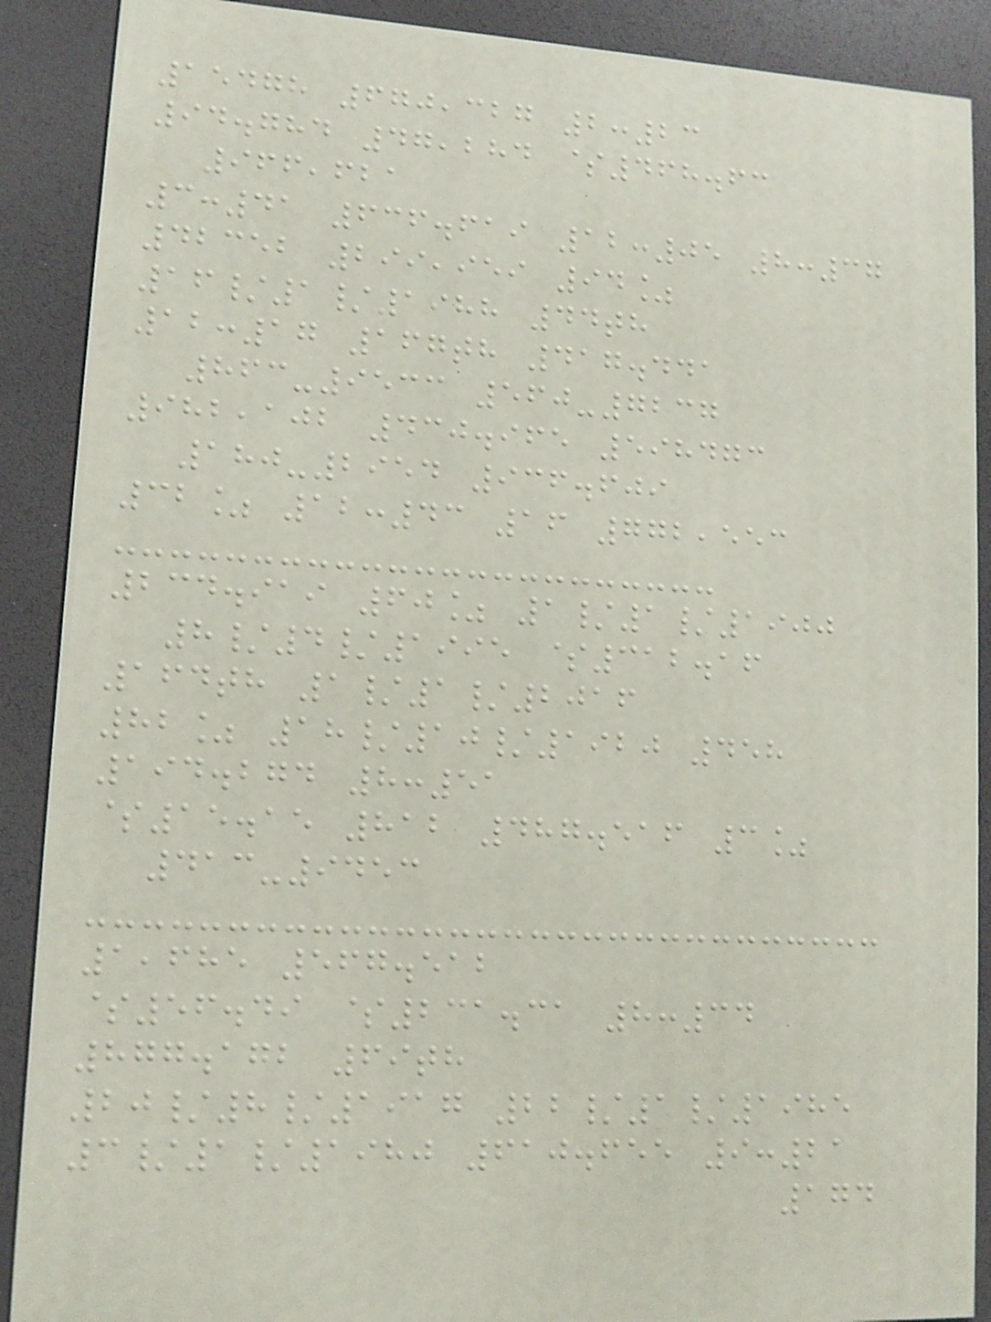15478 670,327 2:23
94.784 47,284 $468.63
966,621
3:41 636.619 12:05 8:37
42352 299,959 94%
16/1/1988 44th
12:17 167th 417.441
863-9533 560-7237
982,102 430.965 598473
180-2954 936.609
32% 12:43 16 772,553
234.919 60% 1/1/1900
8/4/1995 $312.16
164th 1/1/2016
82% 18/10/1920 458
194.274 8:51
$15.15 812 487.516 3%
413-9453
1,685 567.512
$56.49 $231.31 8:34
877.172 69th
20/8/1917 22/1/1985
3/1/1980 610.655 9:21
174
